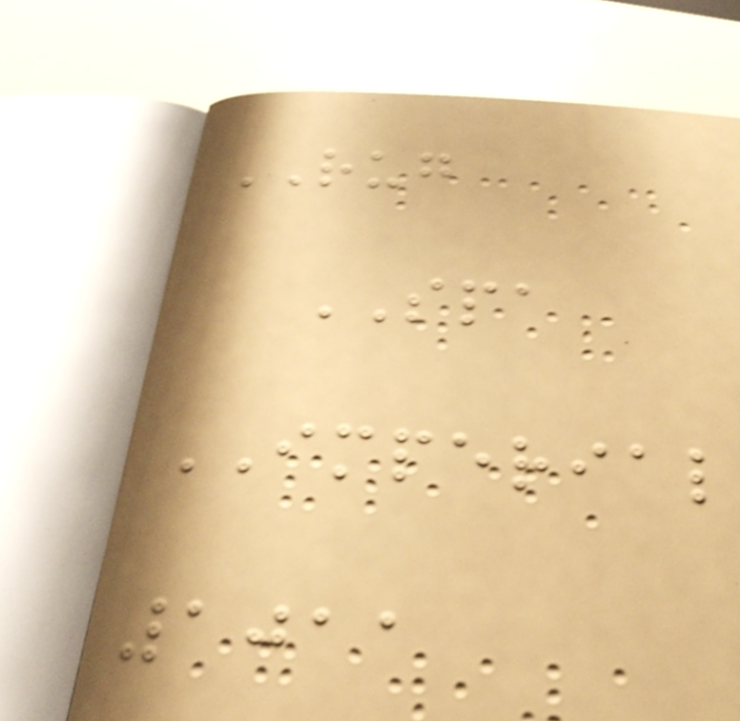RUG
SPA
IMPERIAL
1011
